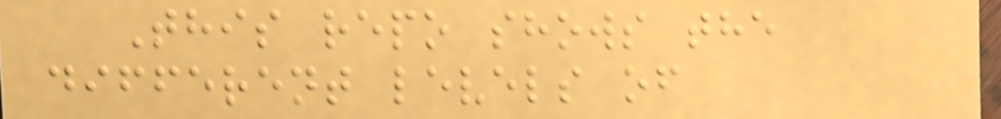This repo shows the
different levels of
